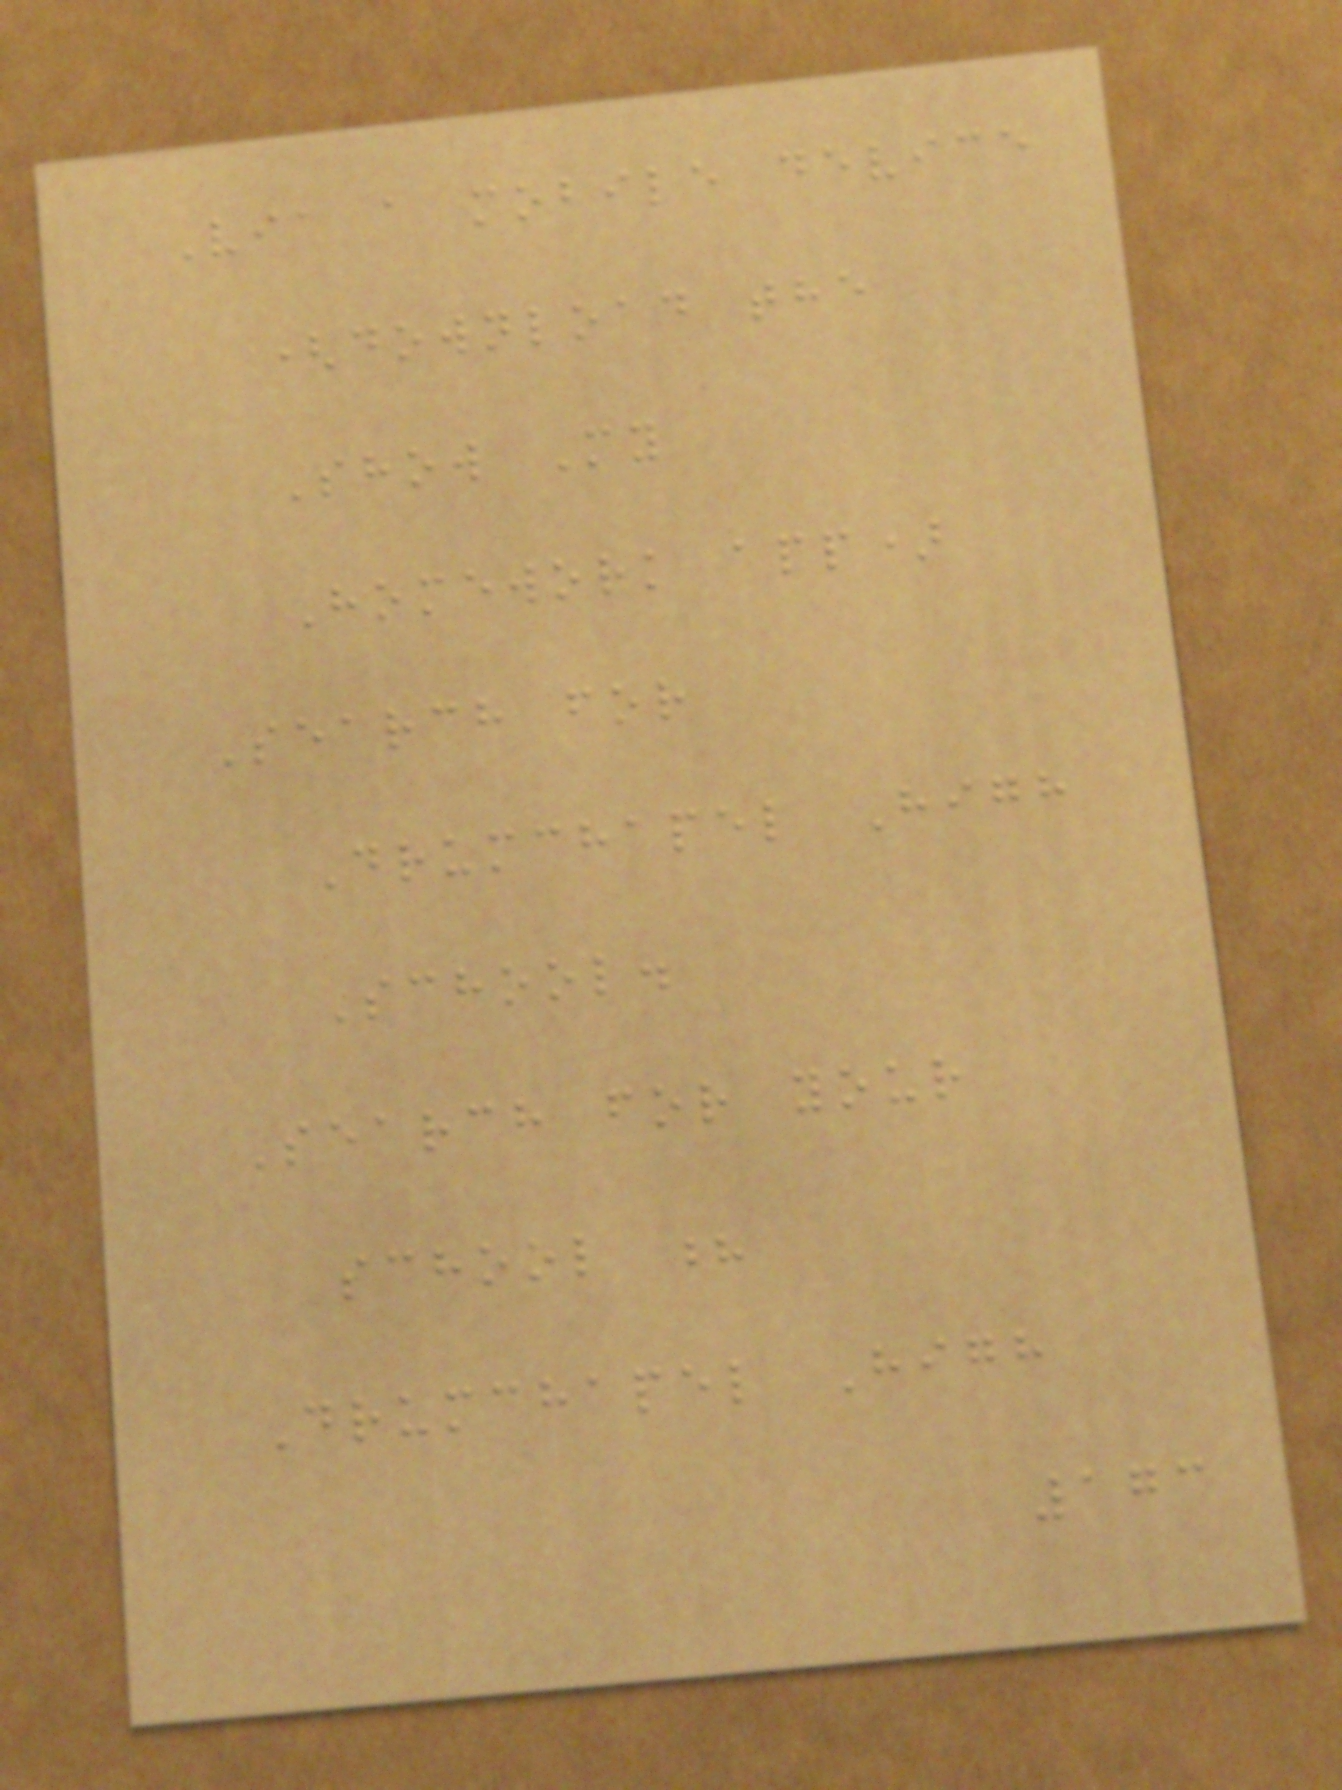Via a mobile device
(download the
Show My
Homework app)
Search for
Drumchapel High
School.
Search for your
school ?
Drumchapel High
173
